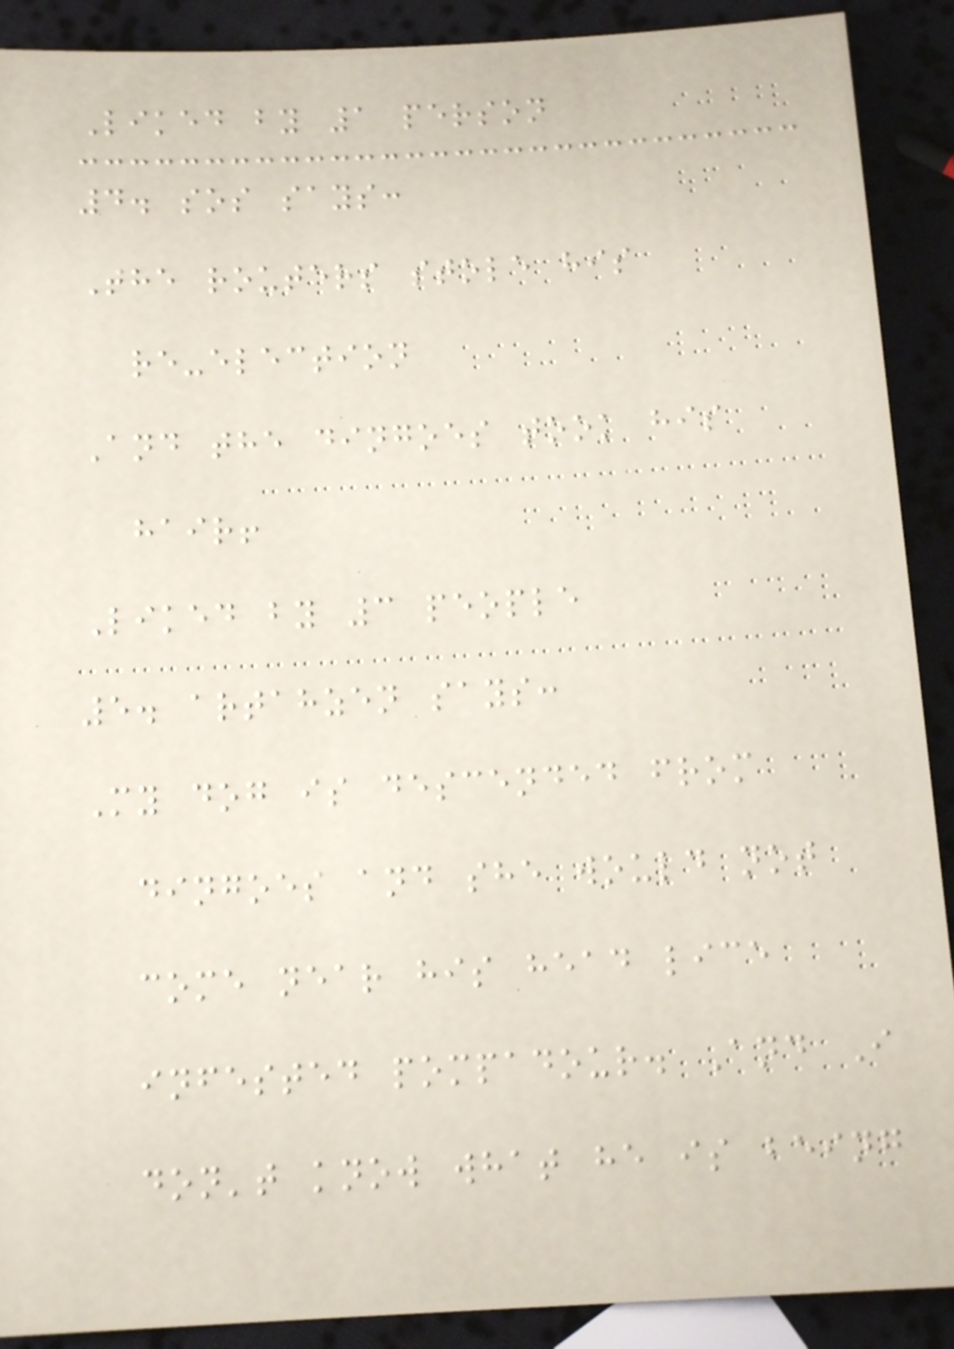Liked by 1 person
4. sos says:
The routers stole his
re-election
And the dingoes took his
hair!
Liked by 3 people
5. artahzen says:
My dog is descended from
dingoes and she would not
come near his head lice
infested pompadour. And I
don't know what he is being
